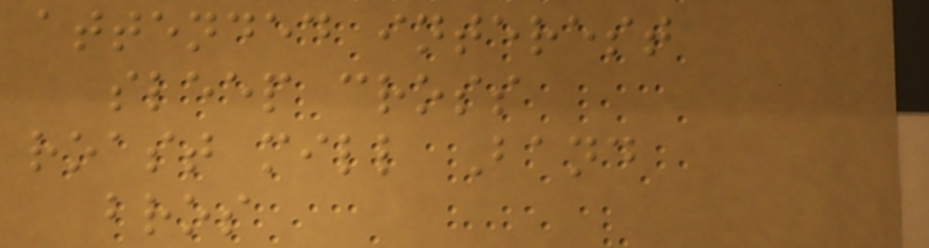attended interest
sleep cross
roast mill Band
bros
